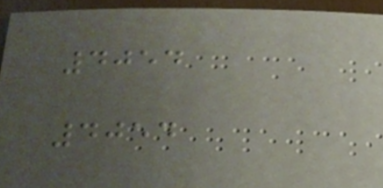4054
4054
